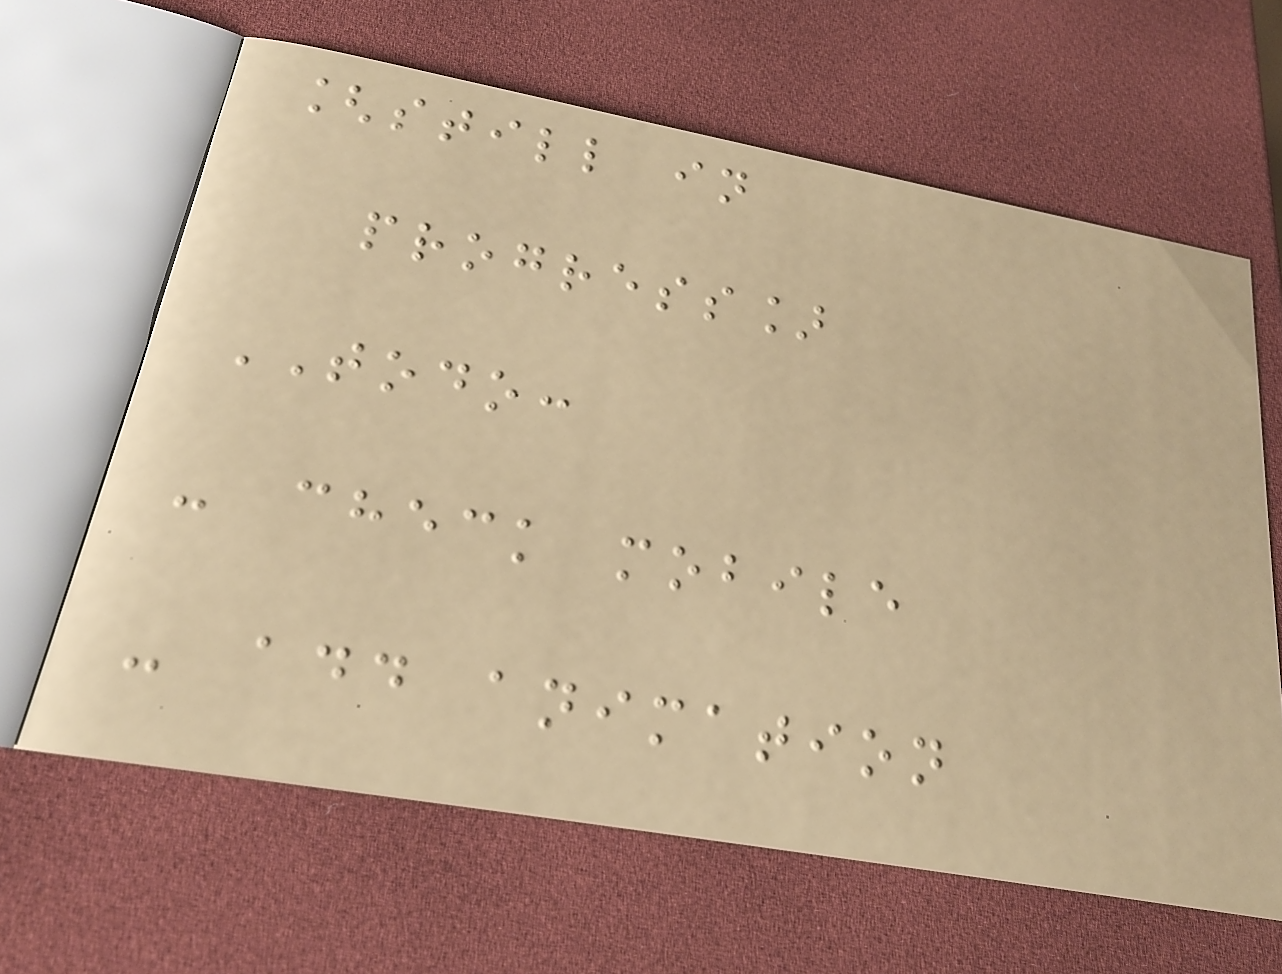[still in
progress]
TODO:
- check mobile
- add animation
